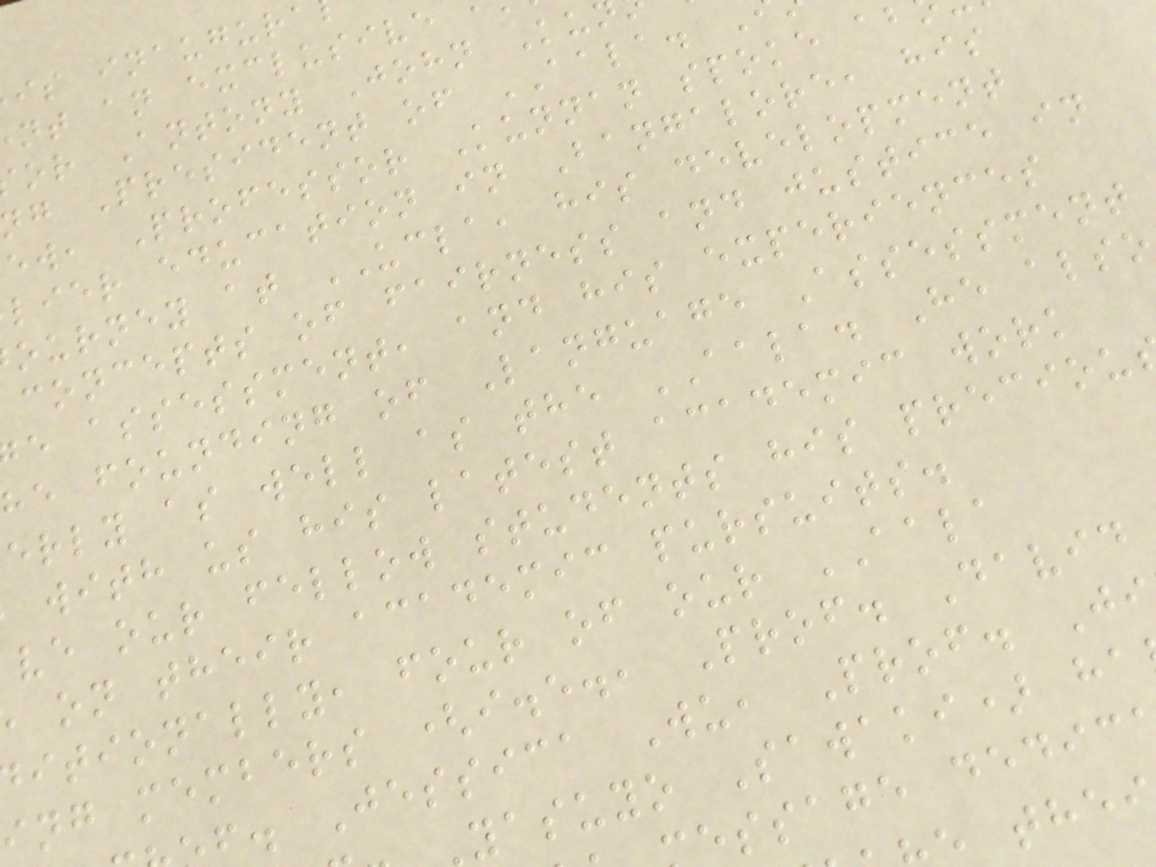is inaugura
nt an exclusive
or Antony John Ku
ng President of AALA.
ew, Professor Kunnan spoke ab
lier education in Bangalore, his
ourney at UCLA, his development
concepts of fairness and justice in
e assessment, and his experiences
he founding of Language Assessment
erly as well as the AALA. He also
with us his latest academic work
ve our fellow students his preciou
on their academic pursuits.
itionally, four of our AALA
ing members (i.e., Prof. David
f. Jessica Wu, Prof. Ji
yasuyo Sawaki) ha
essage dedic
